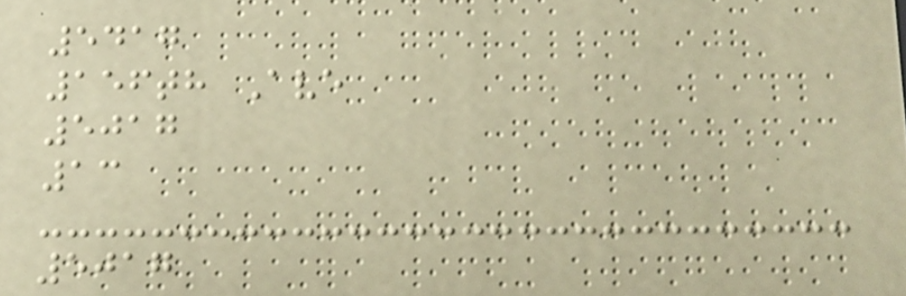5417
156th Ave
5017
13
5017
